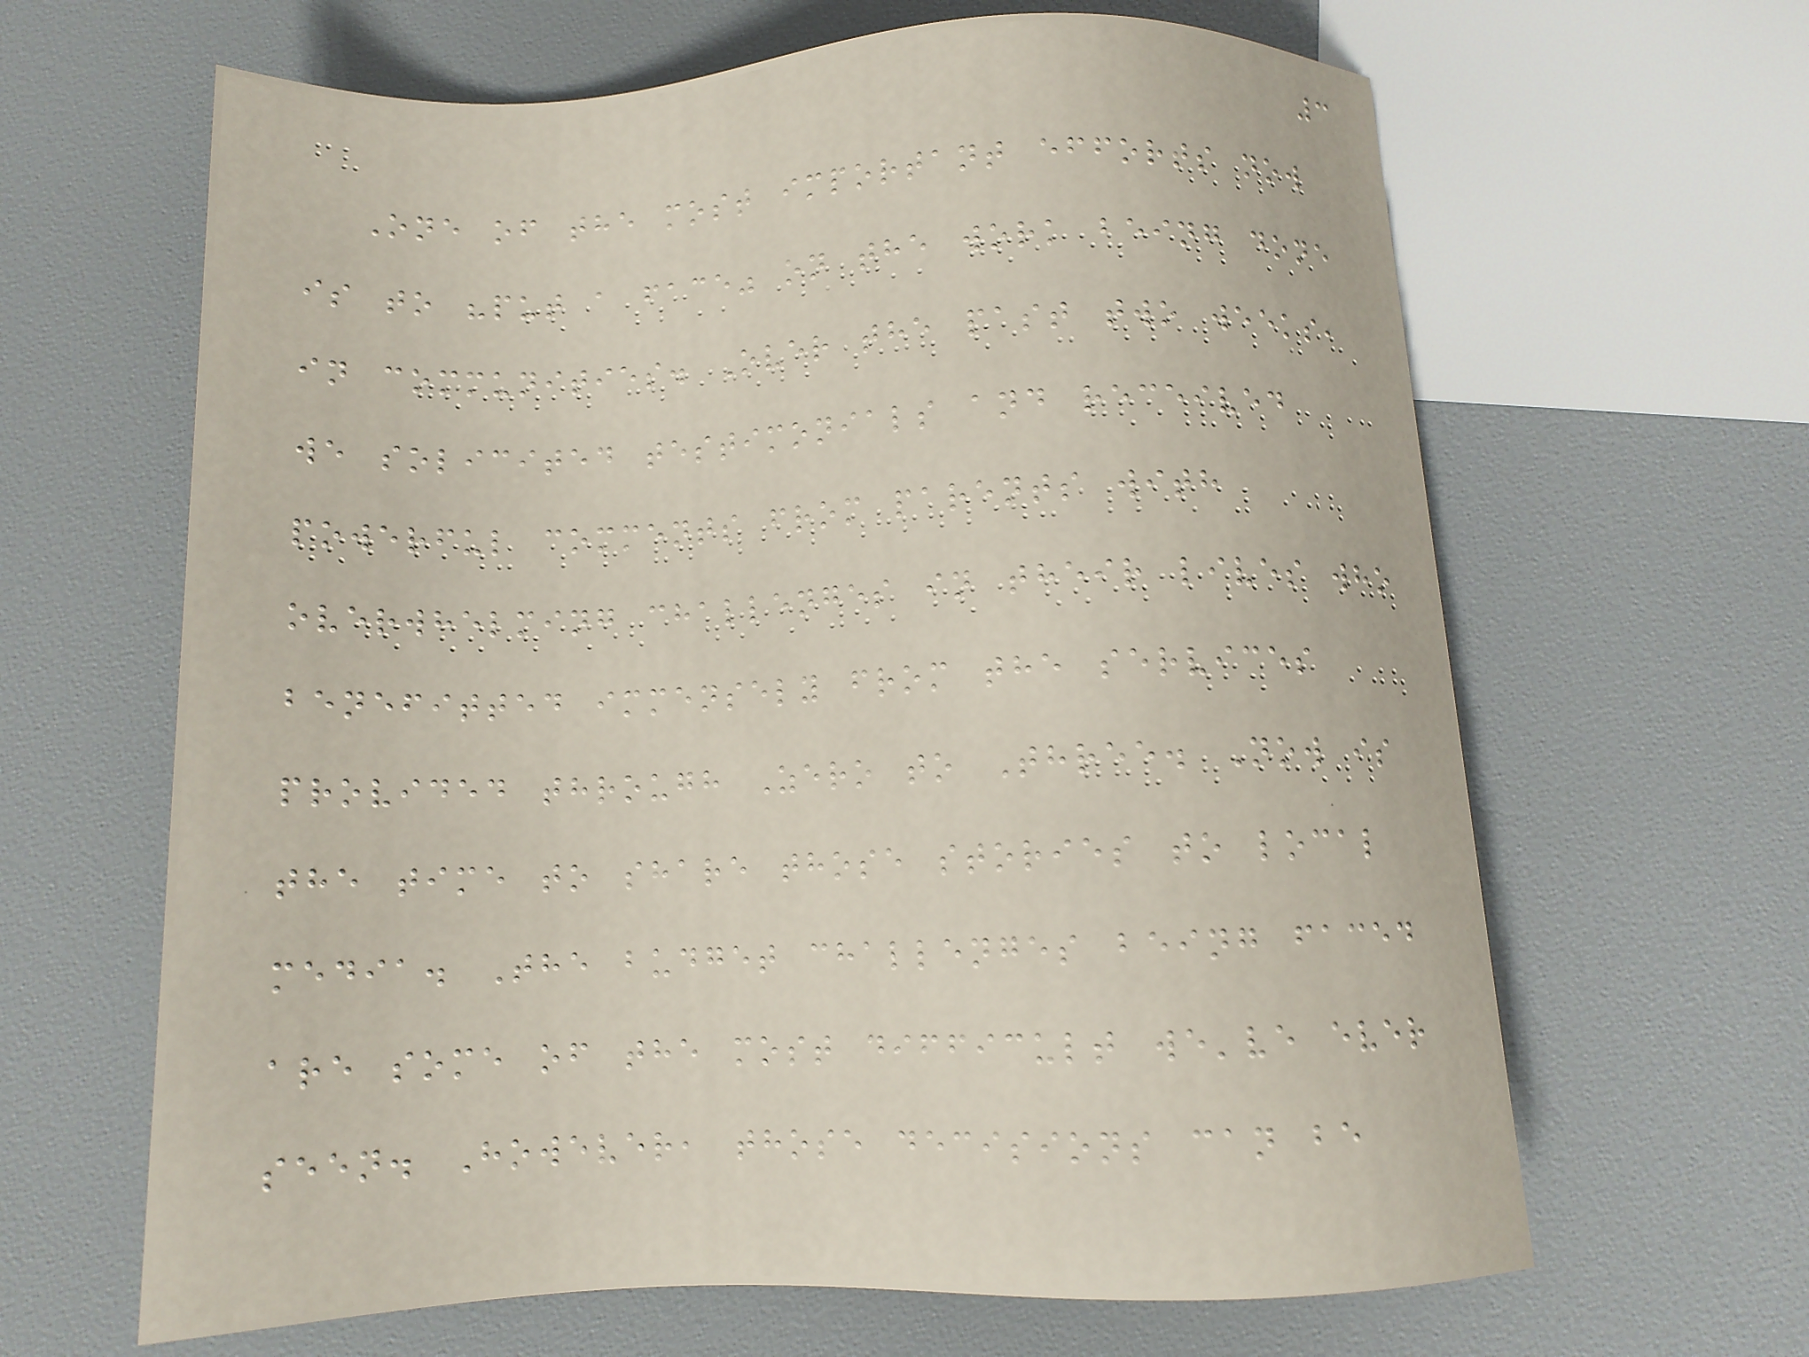3
One of the most important efforts now
is to "put a face" on the work being done
in communities. Over the past two weeks,
we solicited testimonials and received
powerful comments from parents with
overwhelming challenges in their lives who
benefitted immensely from the services
provided through Zero to Three. Now is
the time to share those stories to local
media. The budget challenges being faced
are some of the most difficult we've ever
seen. However, those decisions can be
